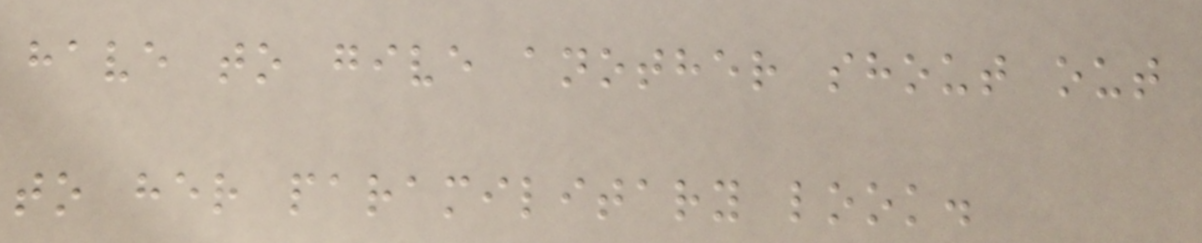have to give another shout out
to her paramilitary look.
